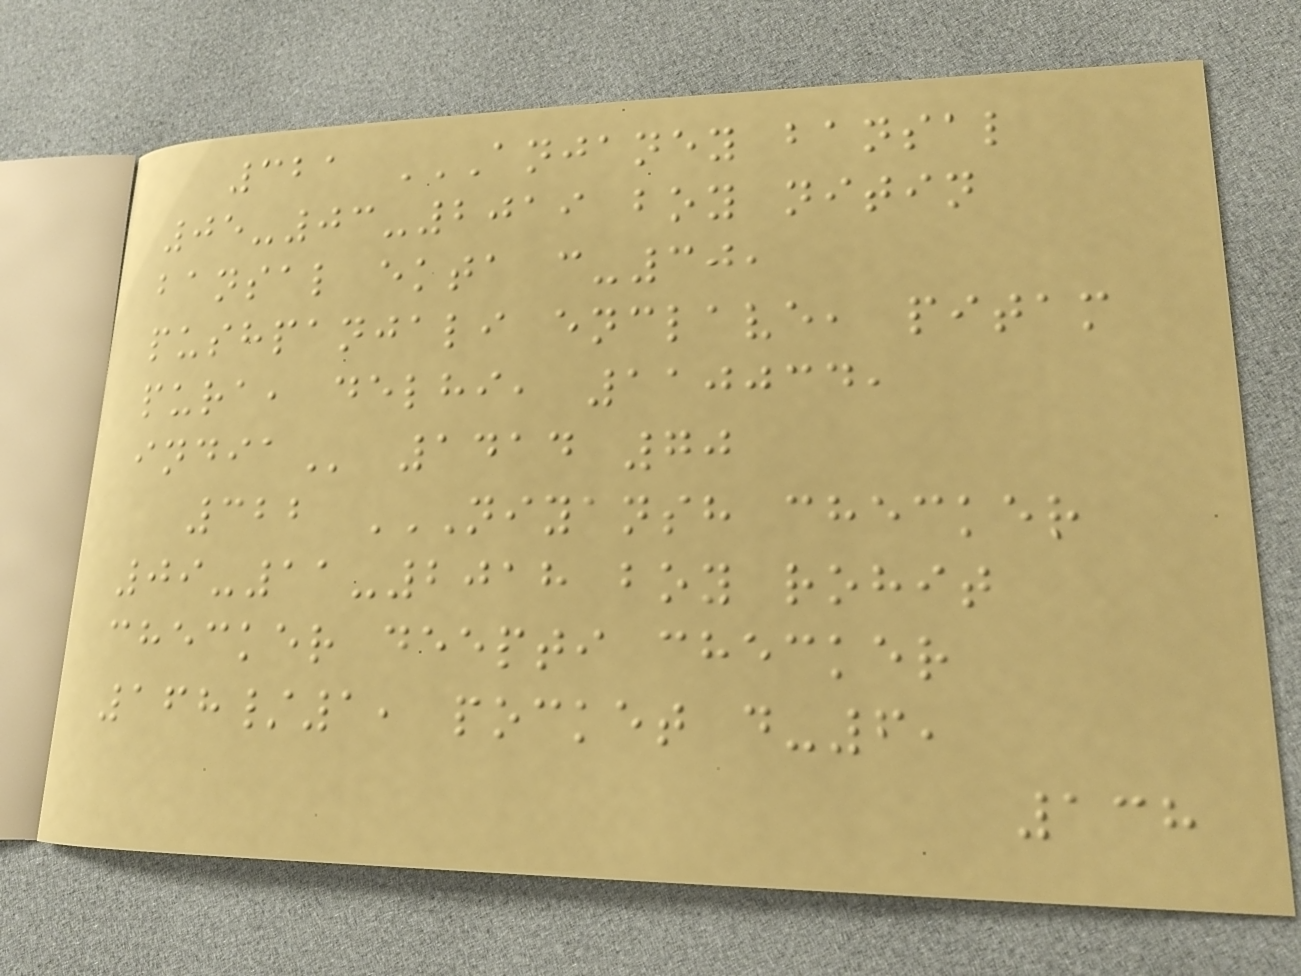321 ANJANEY BANSAL
05-03-2019 BOY NITIN
BANSAL EKTA C-30,
PUSHPANJALI ENCLAVE, PITAM
PURA, DELHI, 110034,
INDIA 1414 70
322 NIYANSH CHECKER
09-11-2018 BOY ROHIT
CHECKER DEEPTI CHECKER
168/1, POCKET D-6,
138
